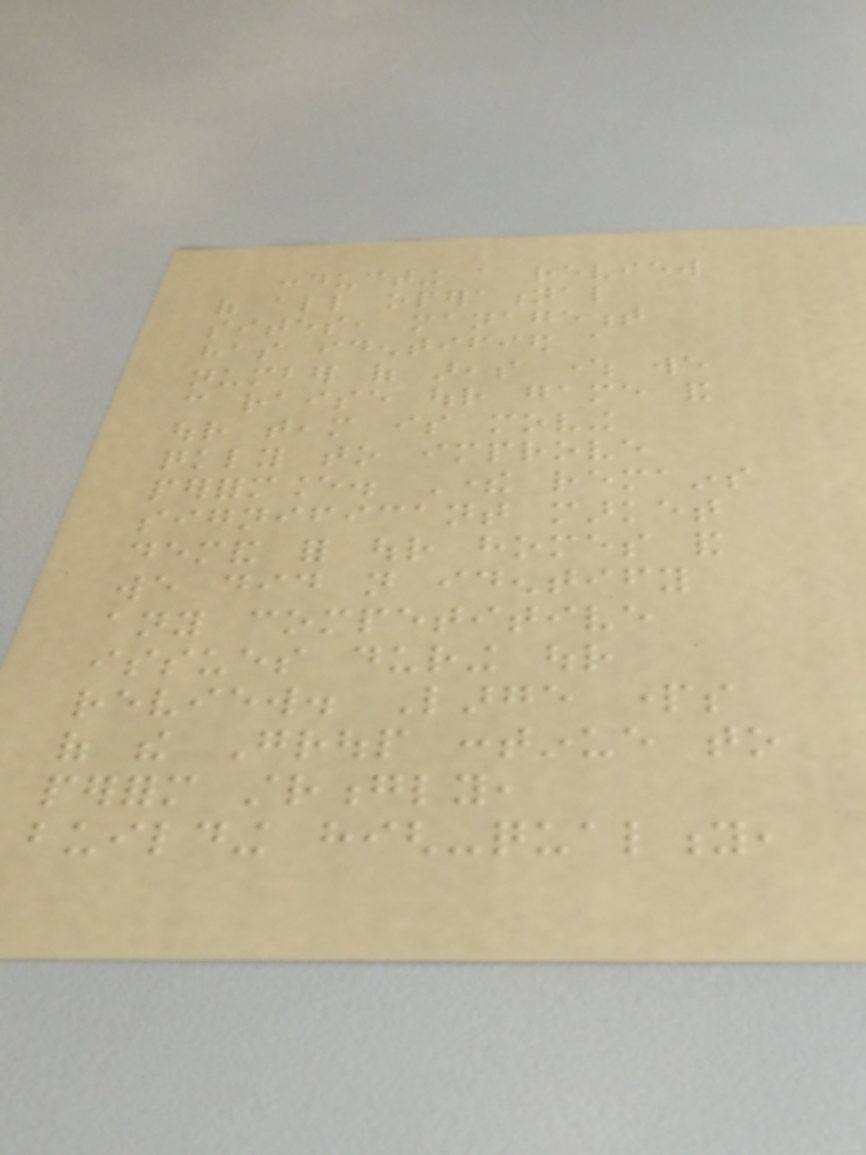conducting a review
of all operational
sites, management
has identified a
number of areas where we
can raise our game and
our team is moving
quickly to improve
performance. There remains
significant market
demand for our homes and
we did not identify
any competitive
issues during our
review. Large parts
of the Group continue to
perform strongly,
building high-quality,
